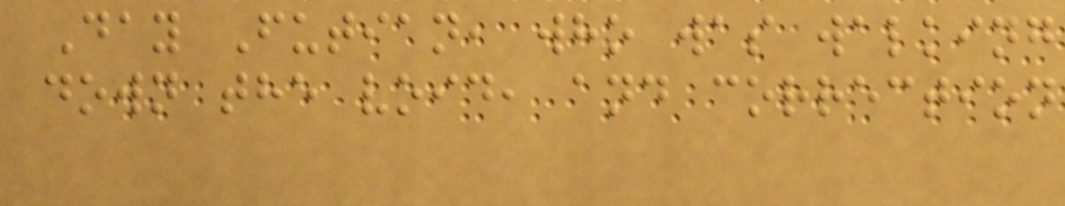Day Futian, who was walking
down the void, and correction
